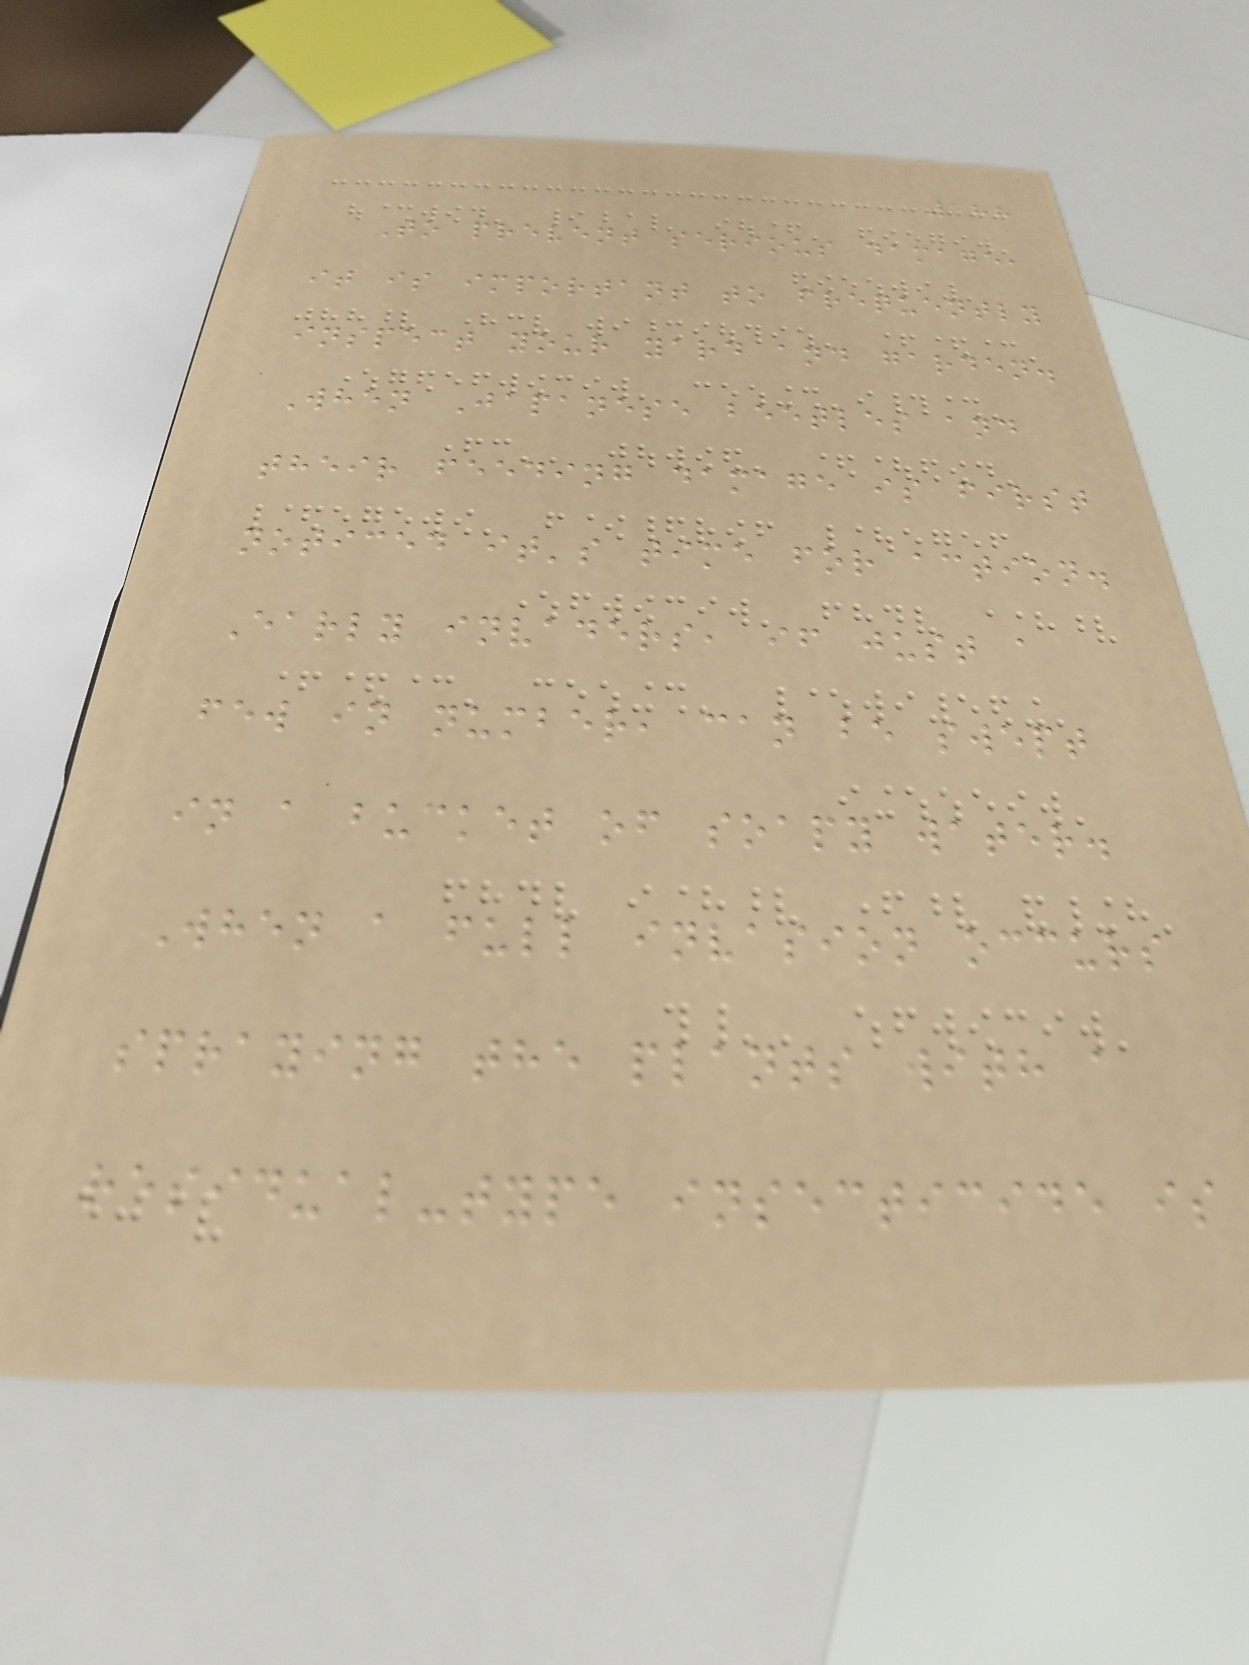188
To prevent serious damage,
it is important to frequently
inspect your yard and garden.
When Japanese beetles and
their feeding damage is first
noticed it's time for action.
Early invaders, if just a
few in number, can be swept
in a bucket of soapy water.
When a full invasion occurs
spraying the plants with a
residual-type insecticide is
